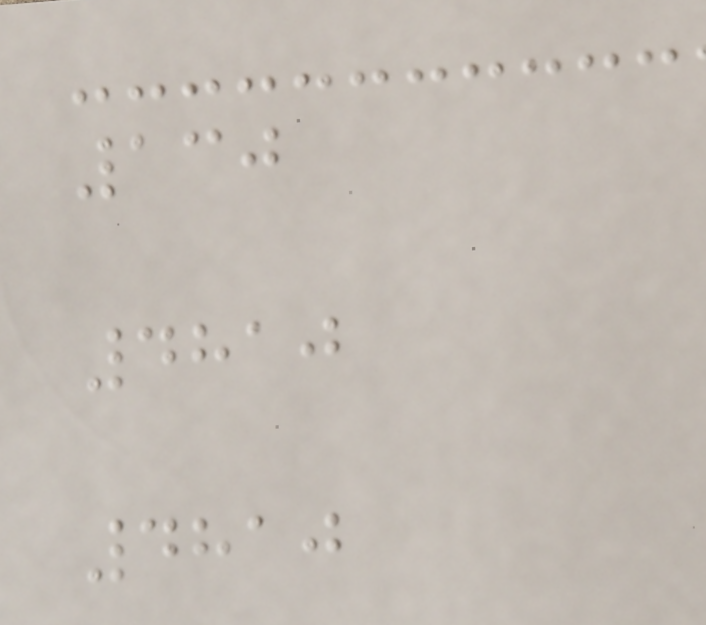130
4810
4810
